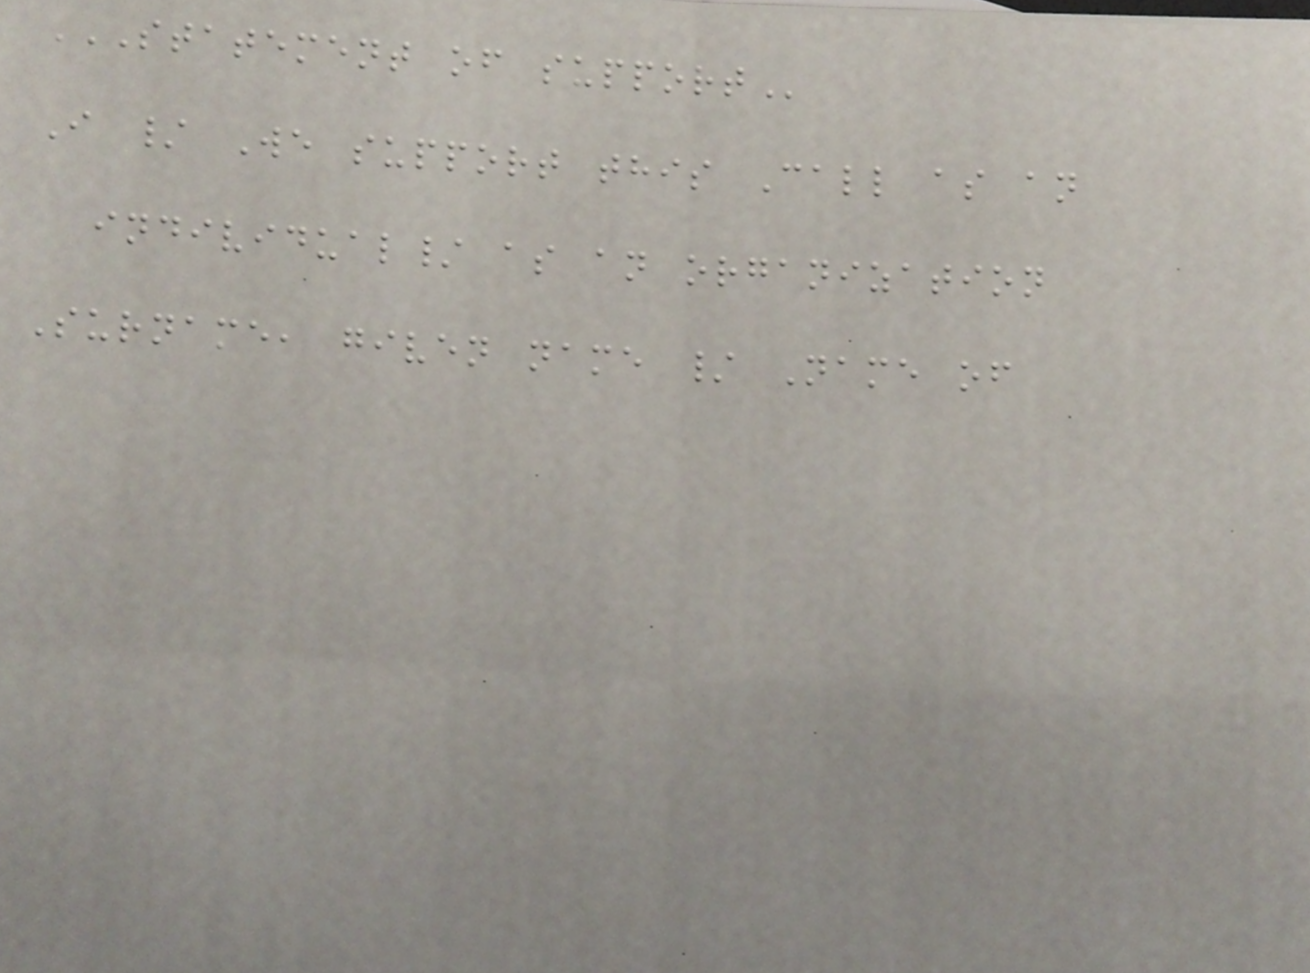STATEMENT OF SUPPORT
I / We support this Call as an
individual/ as an organization
Surname, given name / Name of
